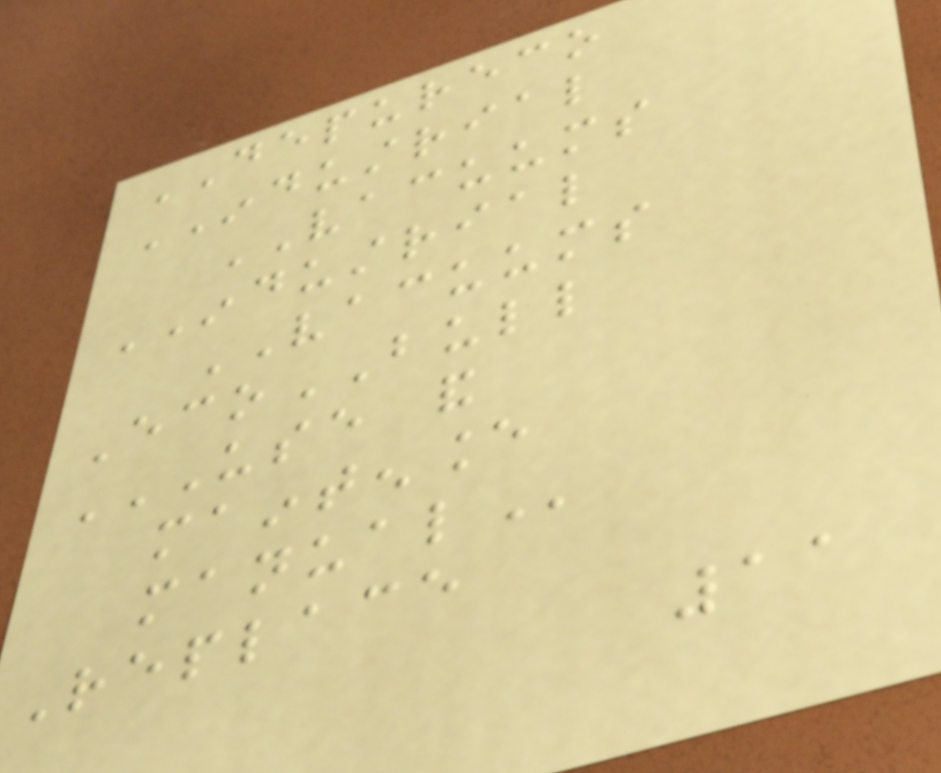DEPURECO
INDUSTRIAL
VACUUMS
INDUSTRIAL
VACUUMS
EcoBULL
USE AND
MAINTENANCE
MANUAL
Replace
11
